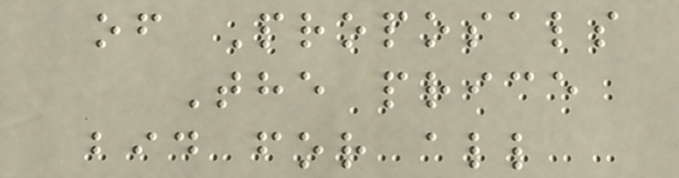of Proposals
The price
bid for all
